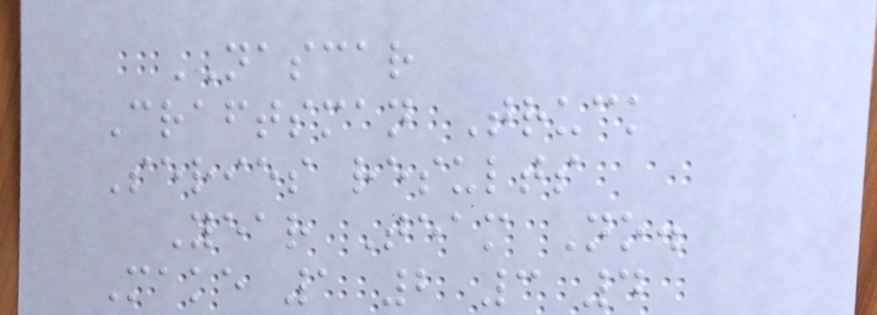NASCAR
Craftsman Truck
Series results
Year Team No.
Make 1 2 3 4
